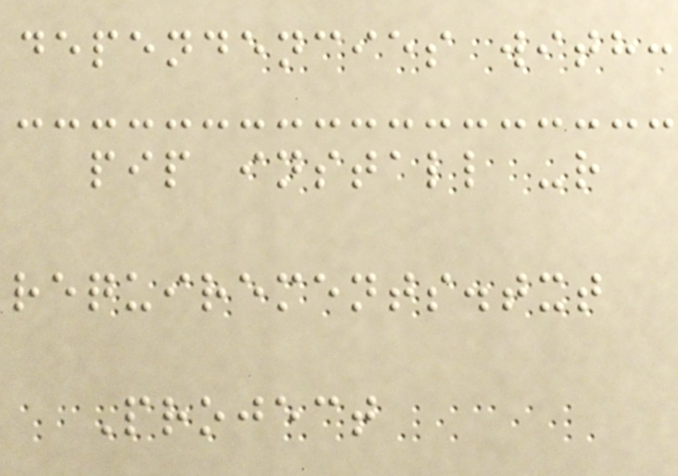dependencies with:
pip install -r
requirements.txt
Project
